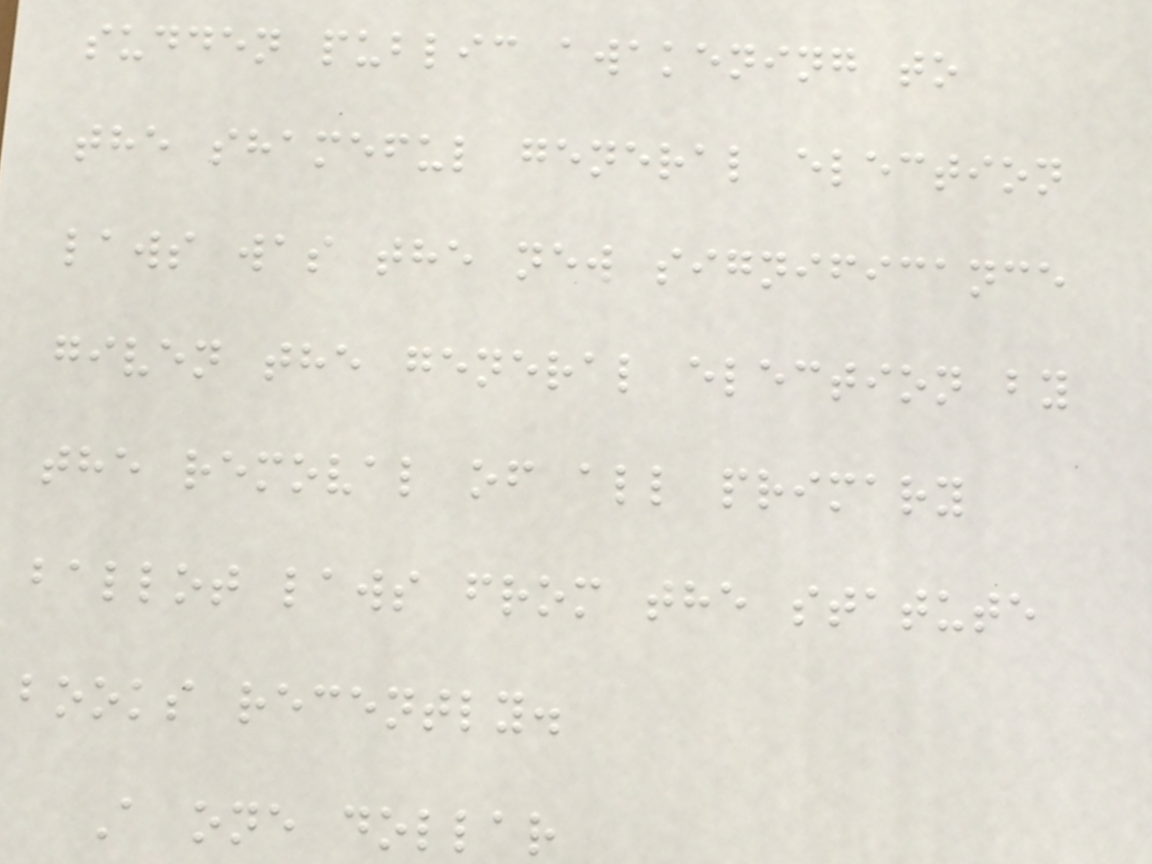sudden public awakening to
the shameful general election
laws was the new significance
given the general election by
the removal of all primary
ballot laws from the statute
books recently.
A one dollar
